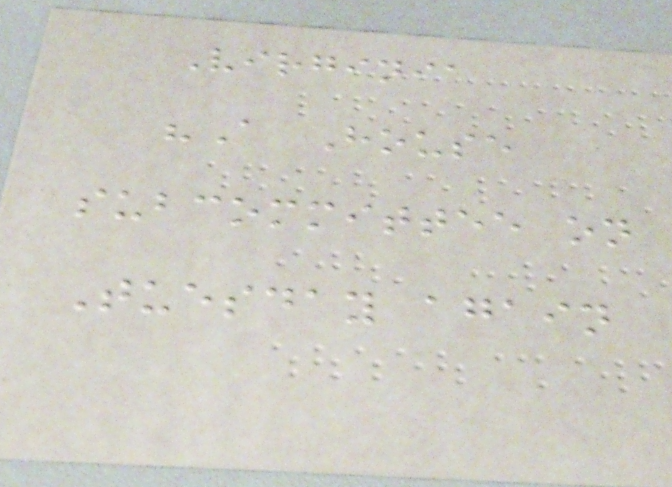Virginia
"A House
subcommittee on
Tuesday again
